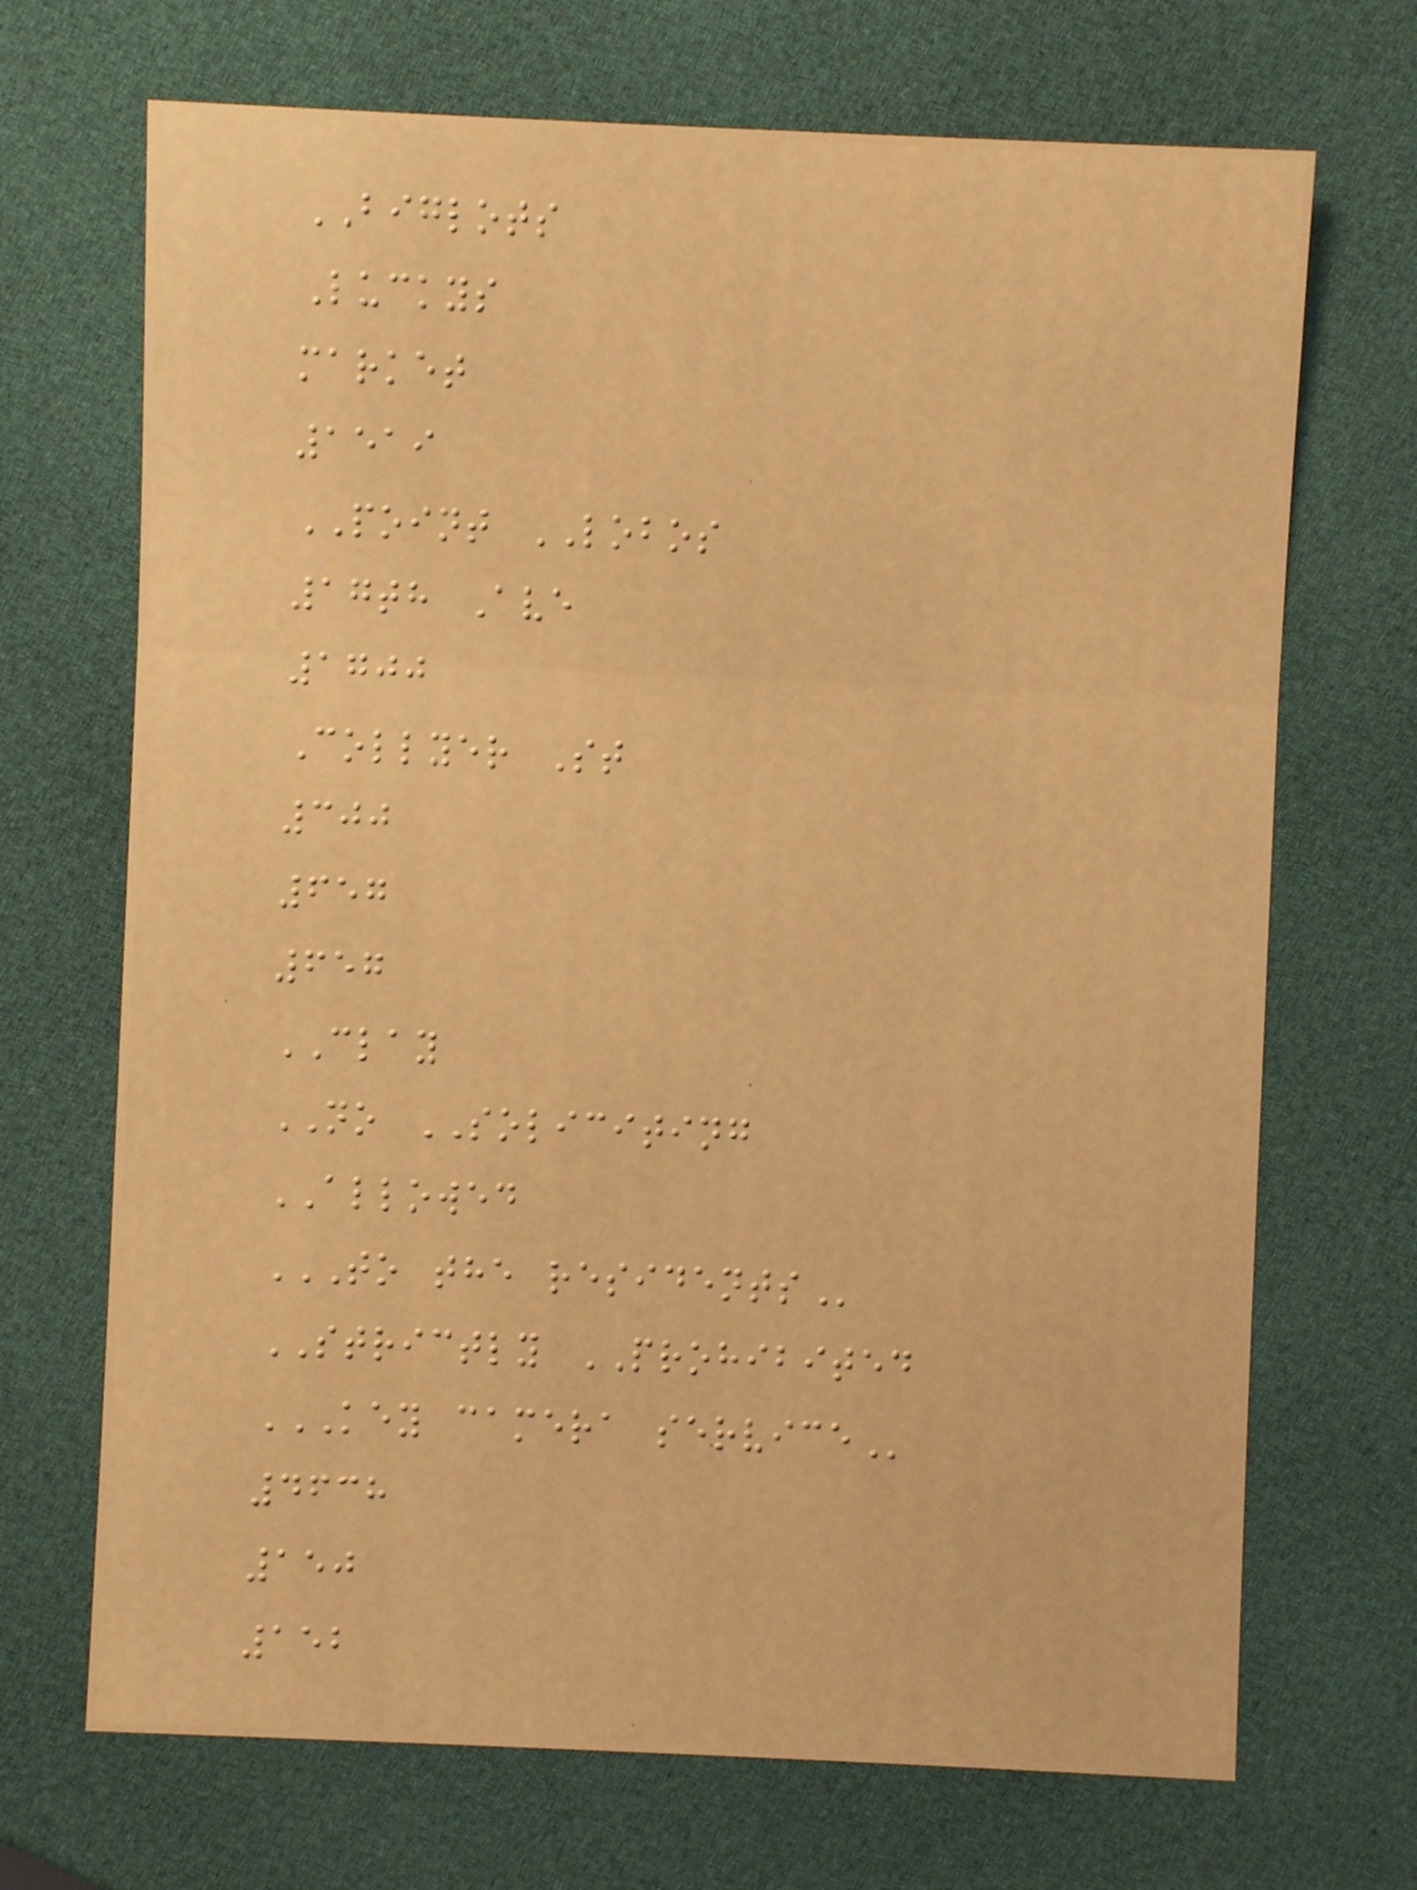BIGLOTS
Luckys
market
1519
POINT LOBOS
17th Ave
1700
Collyer St
300
657
657
CLAY
NO SOLICITING
ALLOWED
TO THE RESIDENTS
STRICTLY PROHIBITED
KEY CAMERA SERVICE
4638
150
152
